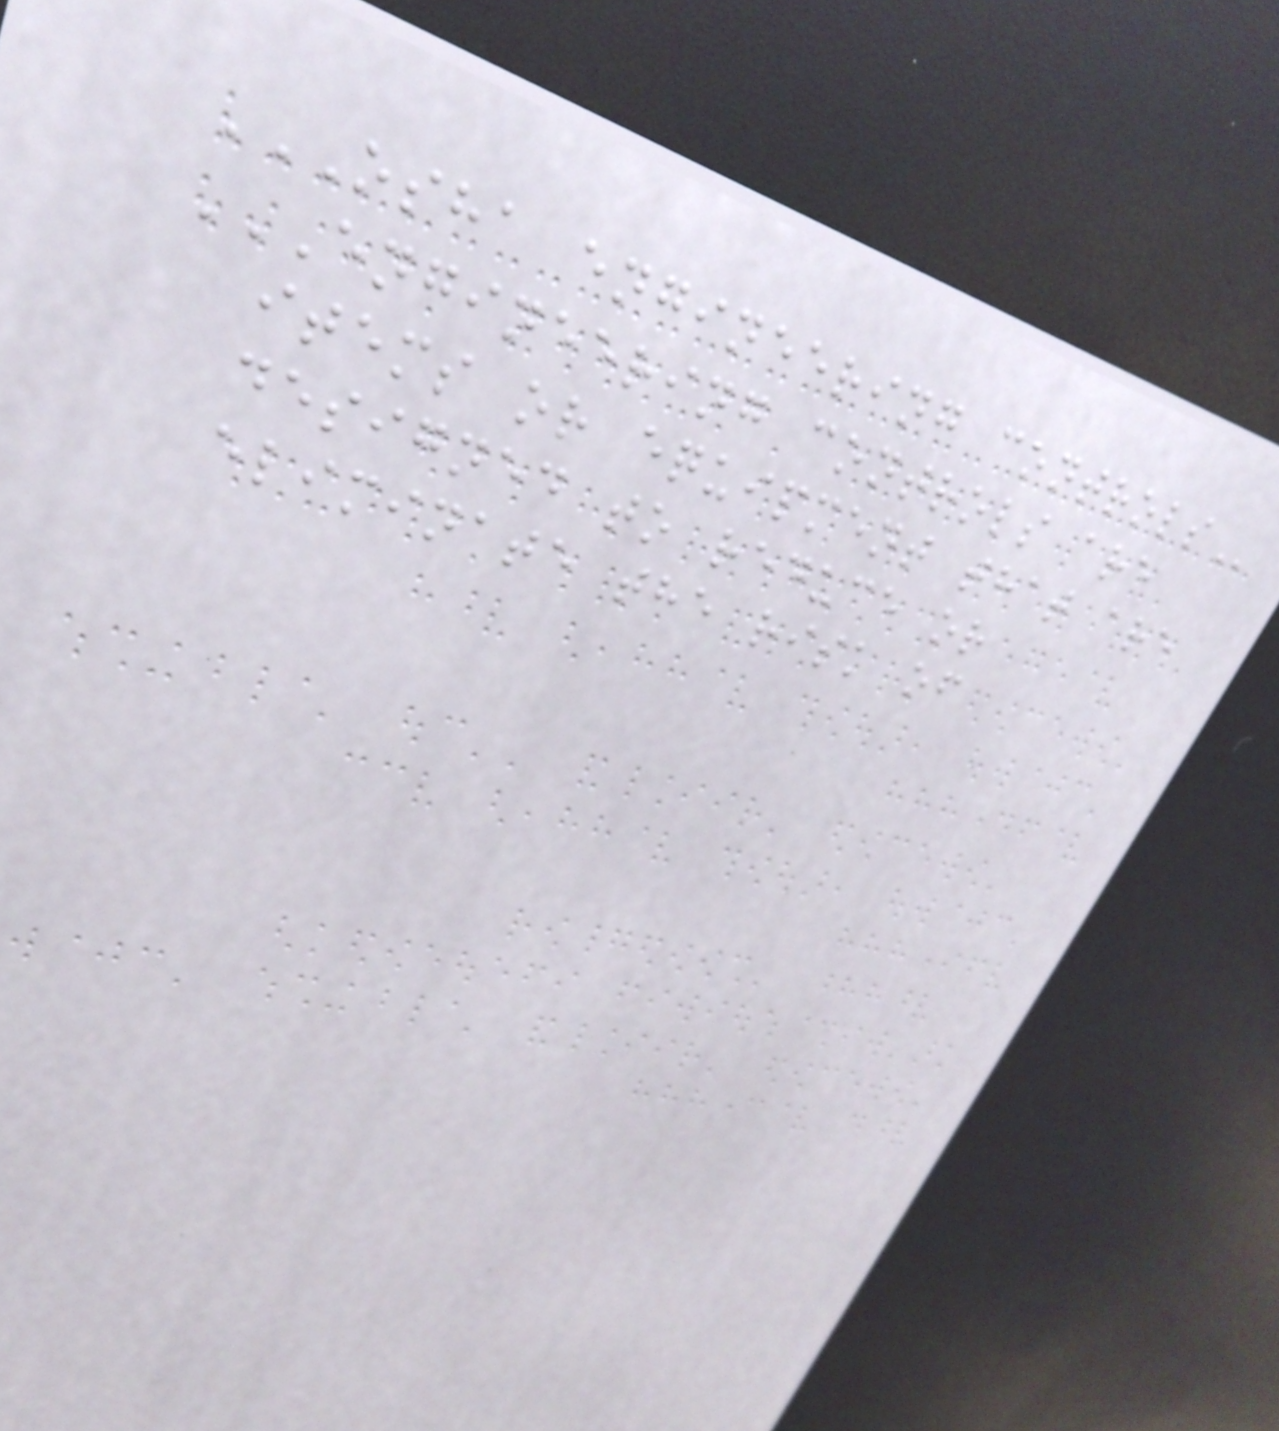OSHA ENGINEERING CONTROLS
ENGINEERING CONTROLS ARE
ITEMS OR EQUIPMENT THAT ARE
DESIGNED TO REDUCE OR
ELIMINATE THE RISK OF
